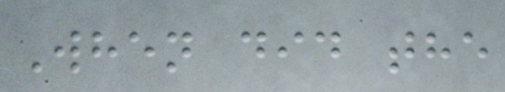When did the
